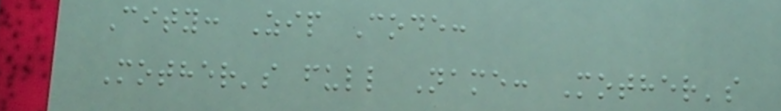City: Zip Code:
Mother's full Name: Mother's
